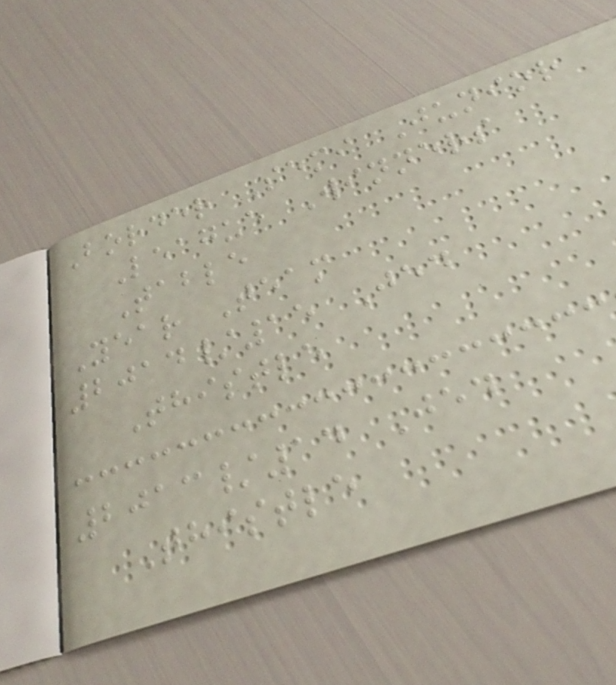Border Semi Junior
League Winners
Table
Year Team
2014/15 Jed
Thistle
2013/14 Jed
Thistle
